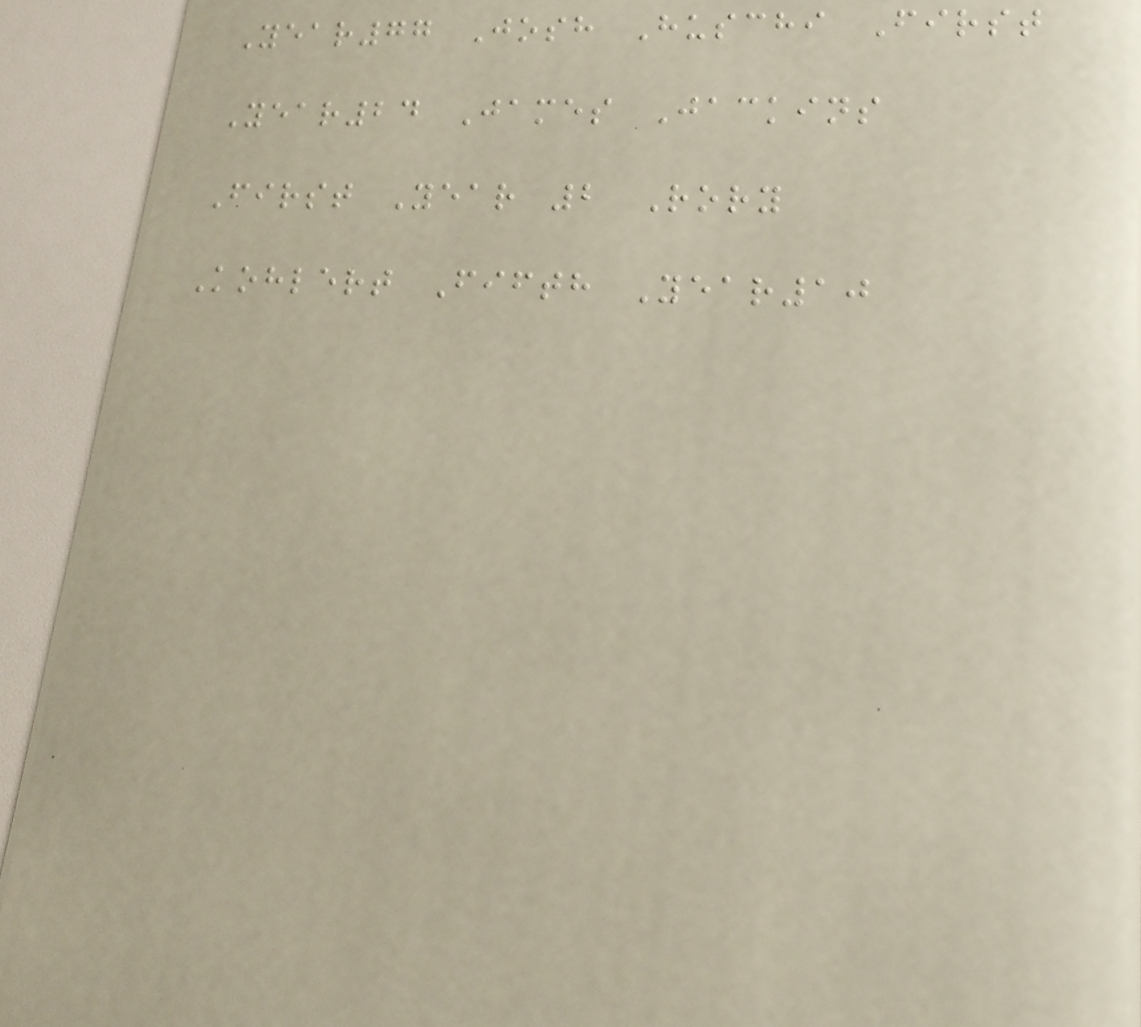Year77 Josh Huschi First
Year24 James Jackins
First Year 2 Rory
Kohlert Fifth Year10
